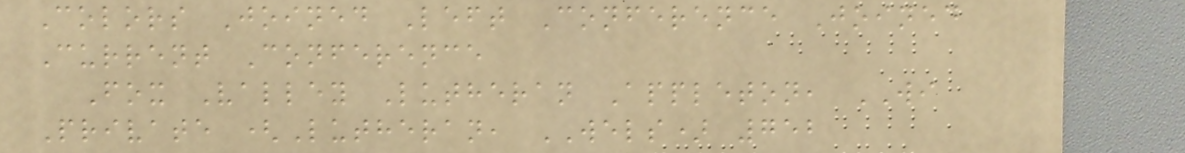Colors Joined Left Conference Joined
Current Conference
Fox Valley Lutheran Appleton, WI
Private (Lutheran, WELS) 752
